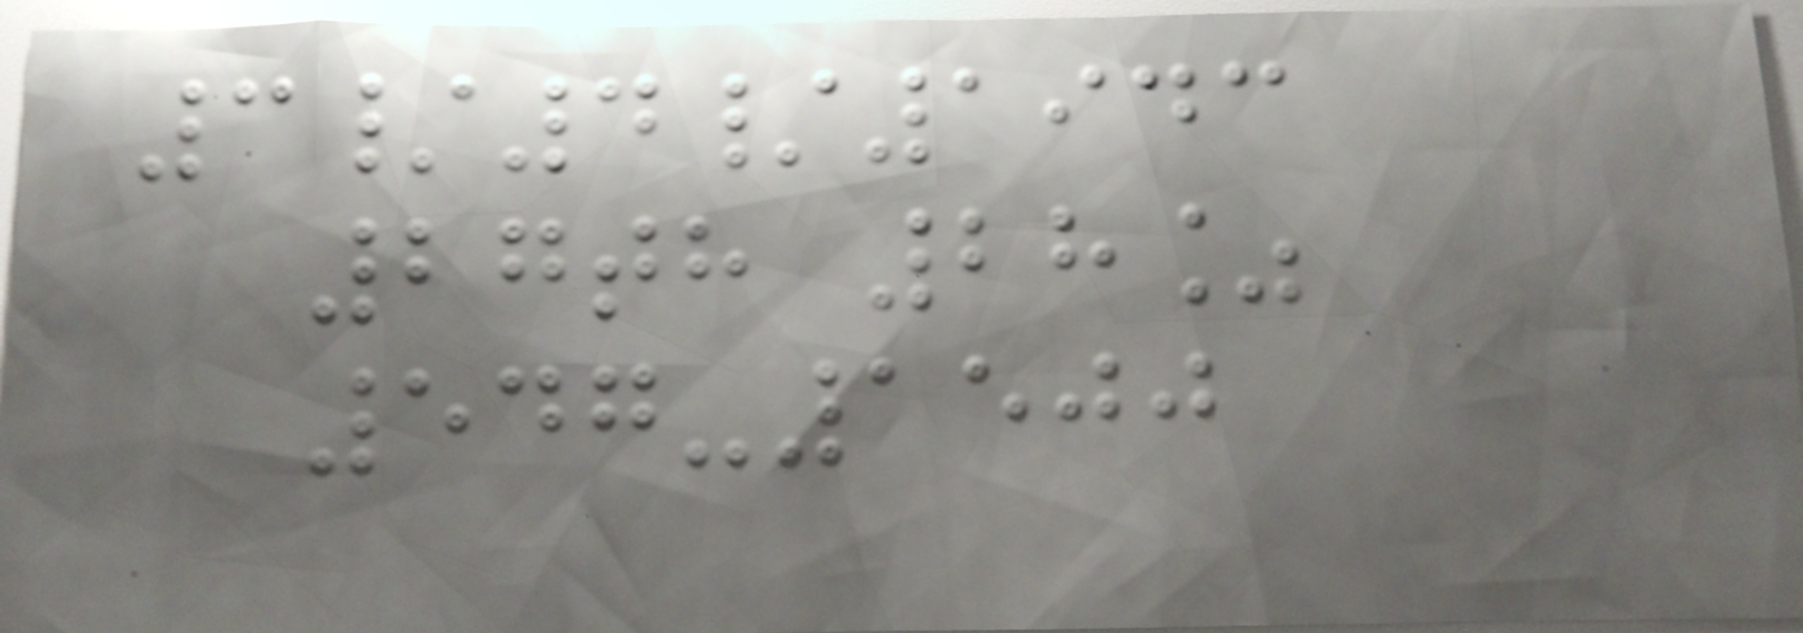3/4/1943
27th 28%
547-1500
